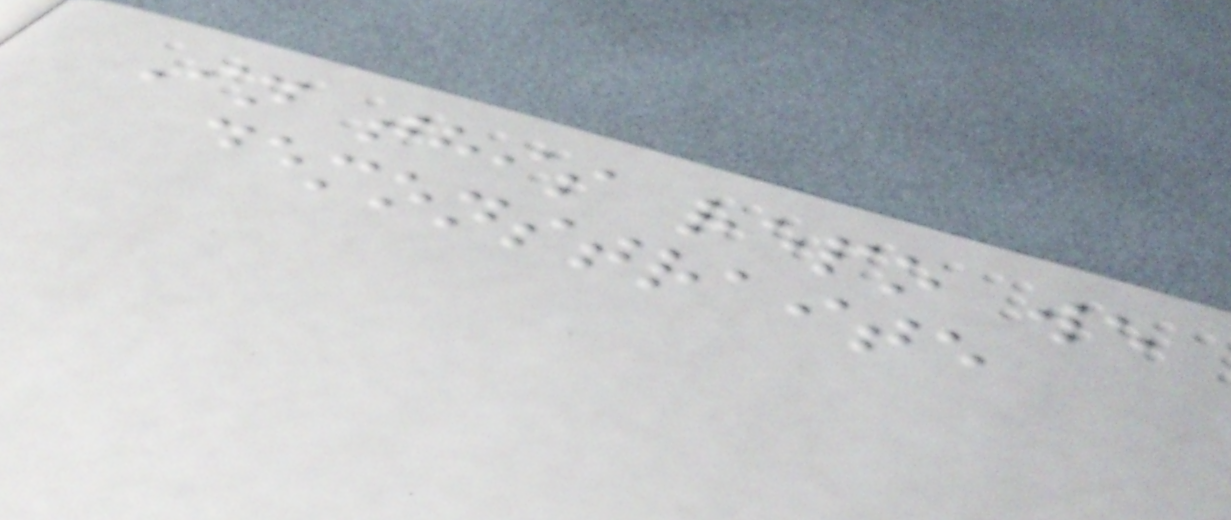In this repo we
demonstraite
